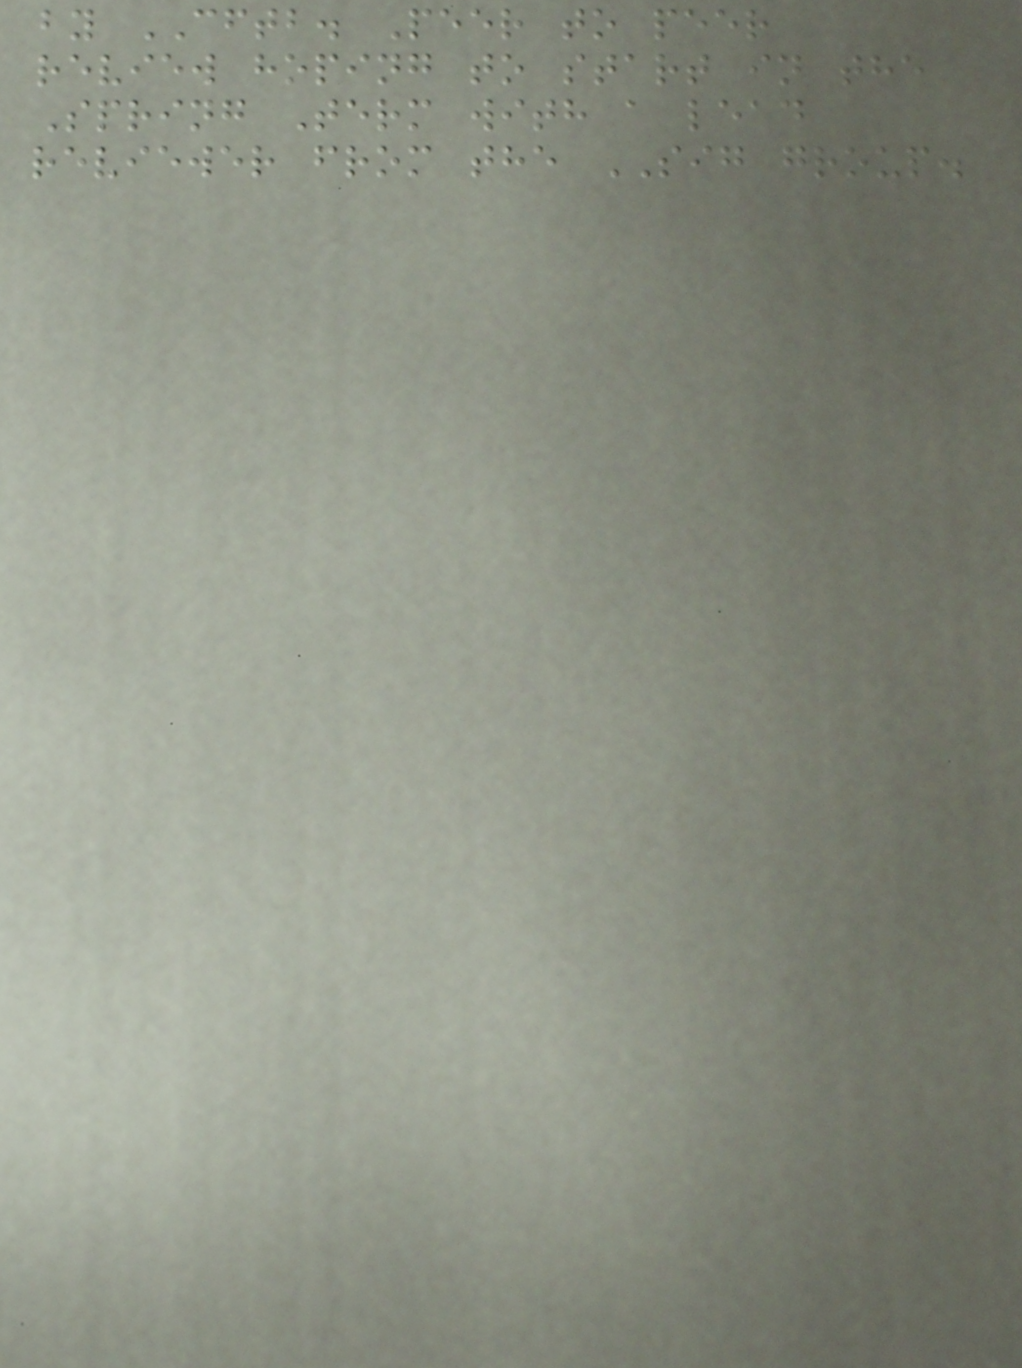by CFTB. Peer to peer
review hoping to start in the
Spring Term with a lead
reviewer from the SIG group.
